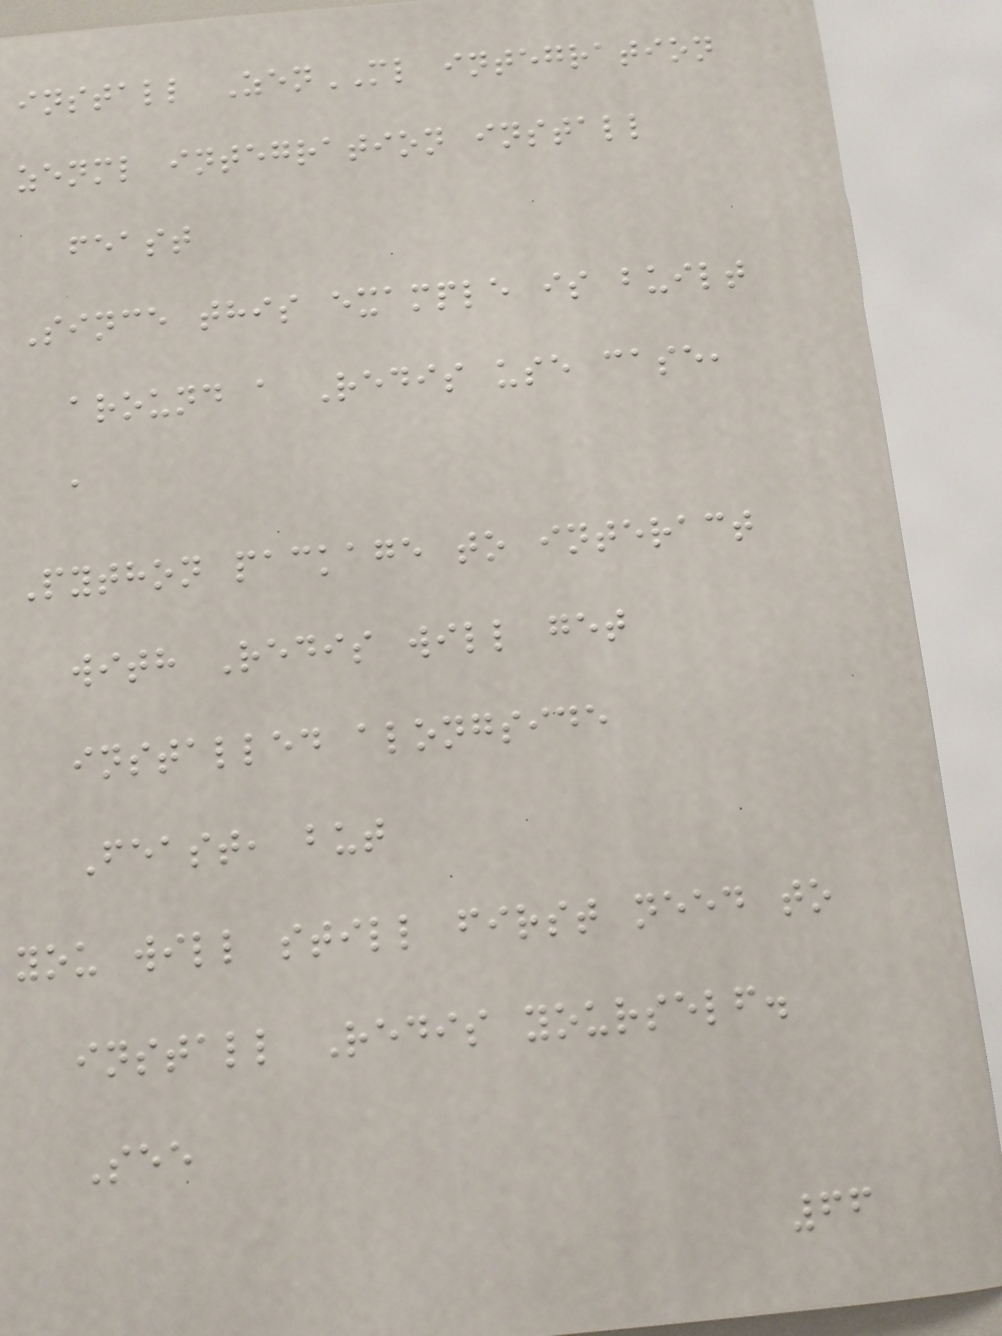install ZenML integration
zenml integration install
feast
Since this example is built
around a Redis use case,
a
Python package to interact
with Redis will get
installed alongside
Feast, but
you will still first need to
install Redis yourself.
See
66
